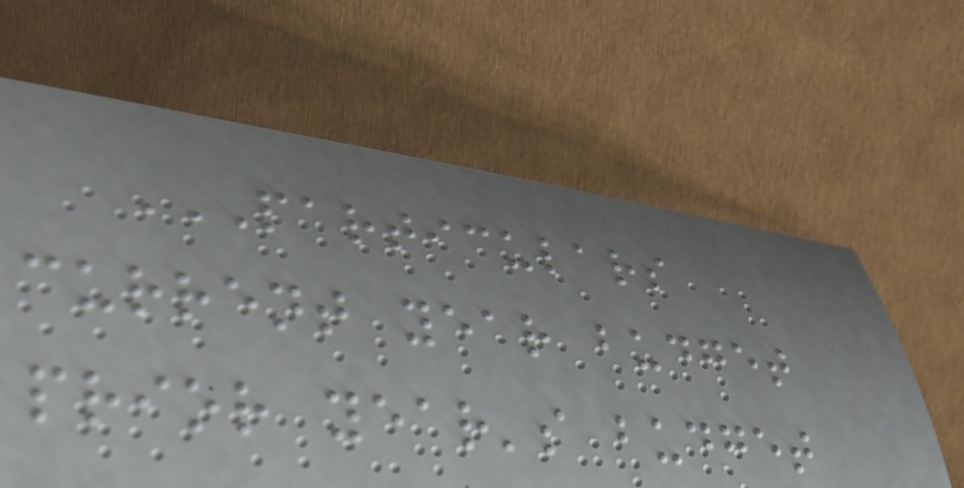PARTICULARS
CURRENT YEAR BUDGET
PRIOR YEAR'S BUDGET
